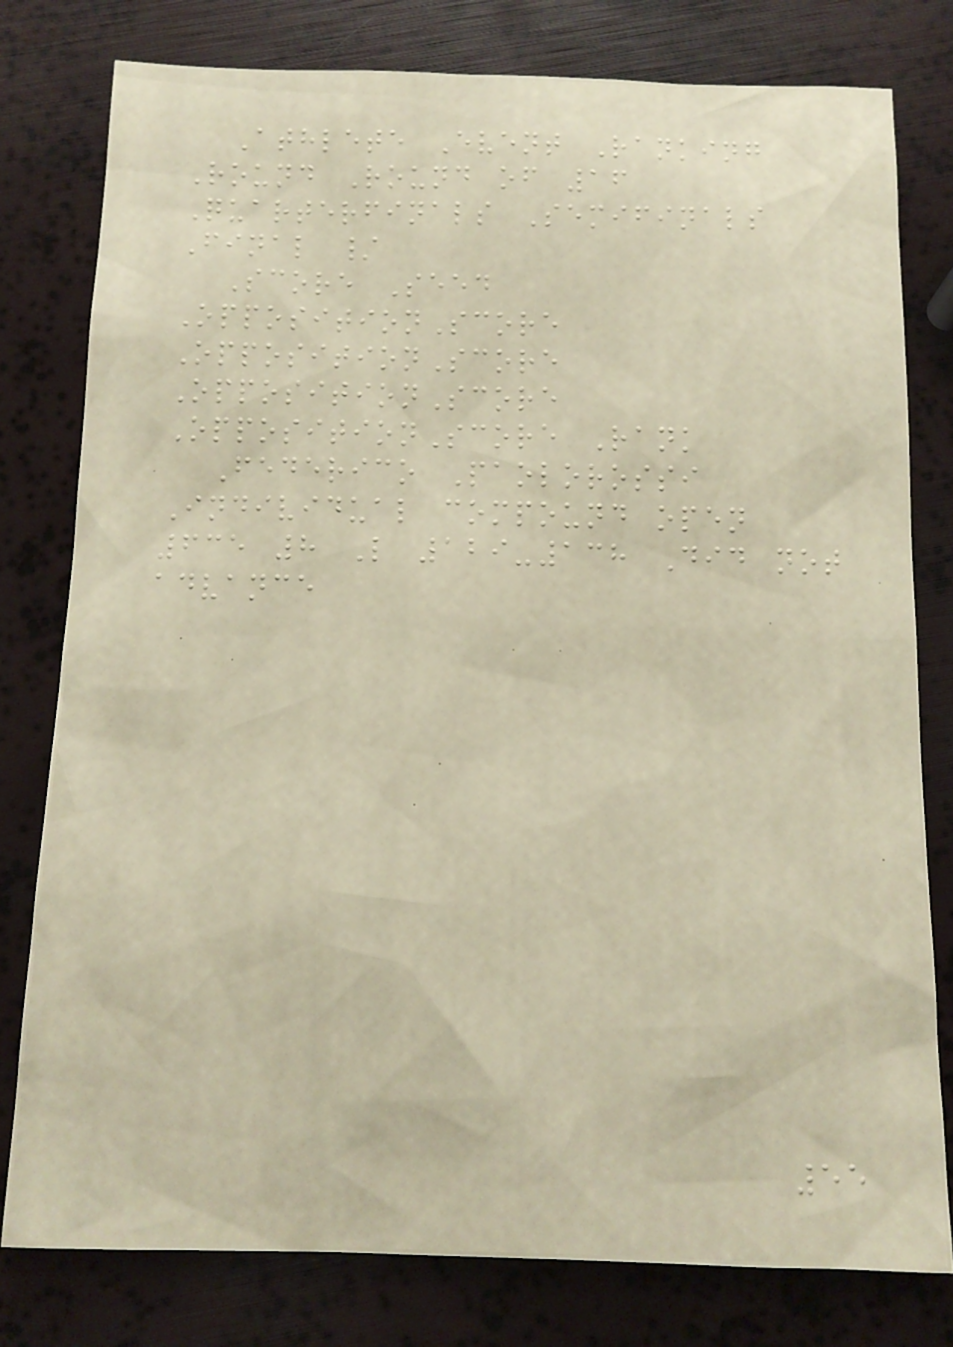Athlete Event Ranking
Round Round of 16
Quarterfinals Semifinals
Final /
Score Seed
OppositionScore
OppositionScore
OppositionScore
OppositionScore Rank
Federico Paolorossi
Individual compound open
635 8 L 129-138 Did not
advance
55
